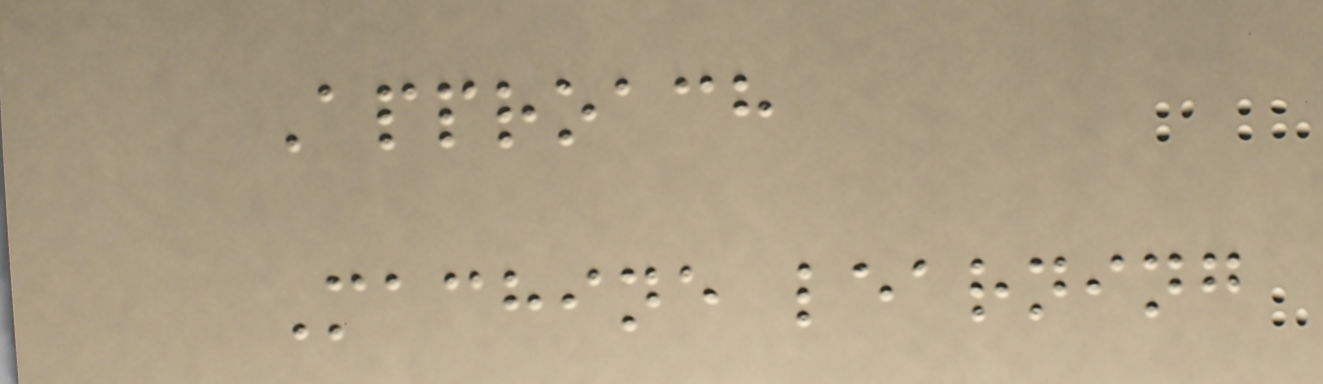Approach
Machine learning
